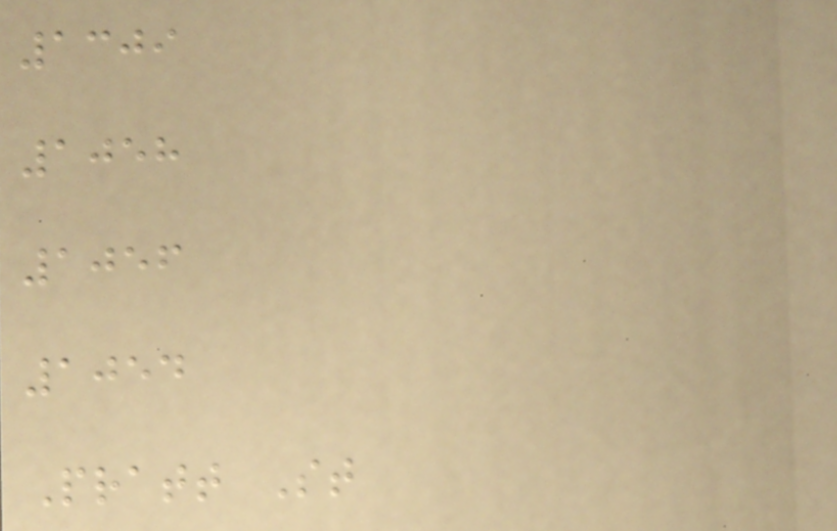1309
1058
1056
1054
Pratt St
